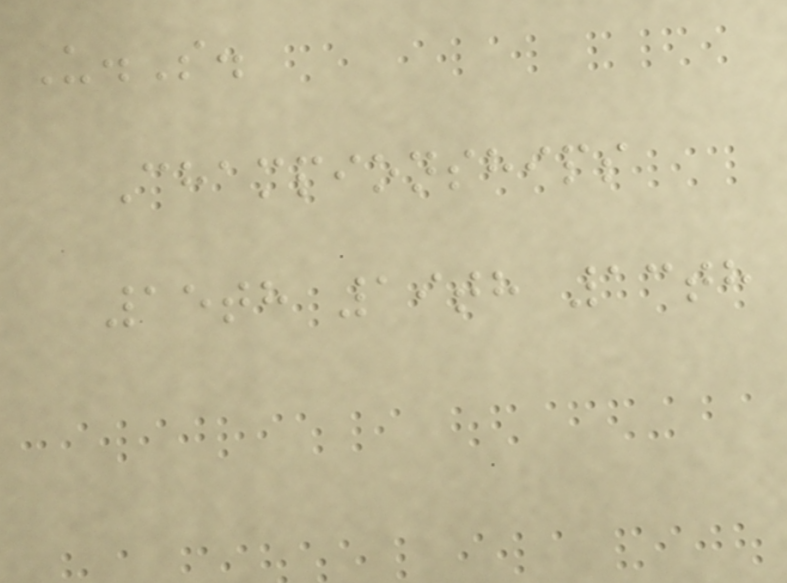U.S.
Championships
15th 19th 13th
